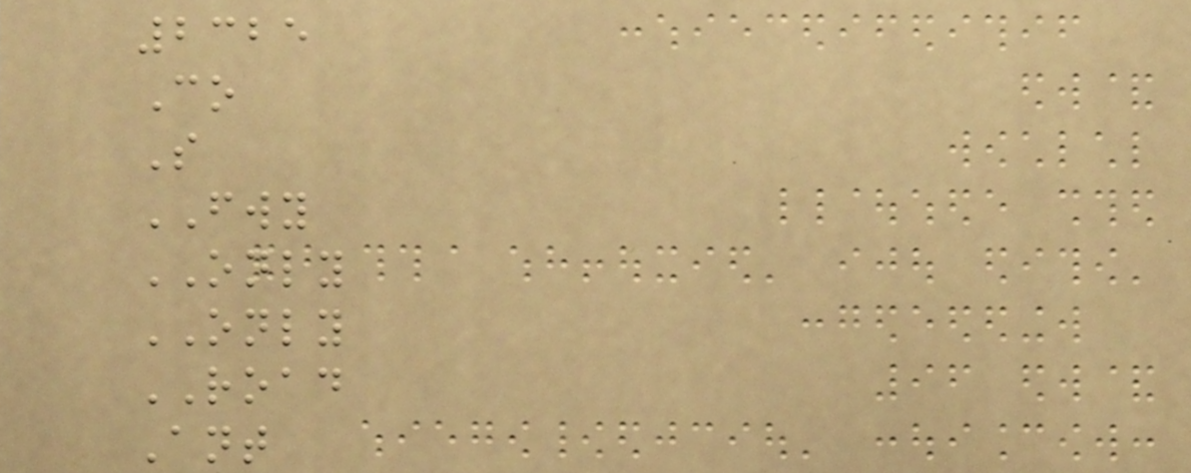2325
Co
S
FWY
ONLY
ONLY
ROAD
Ant
